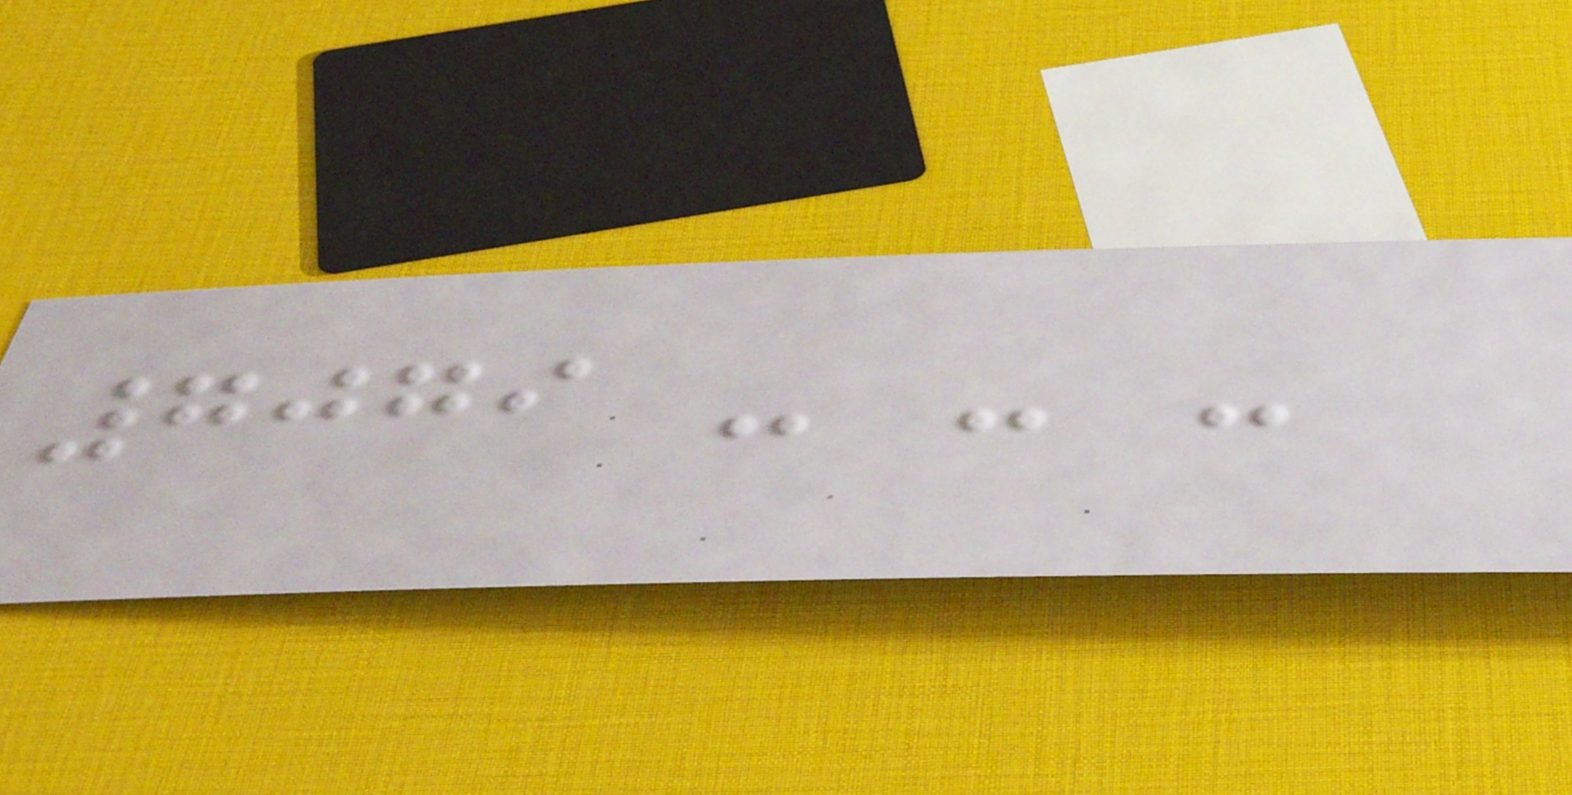7079 - - -
